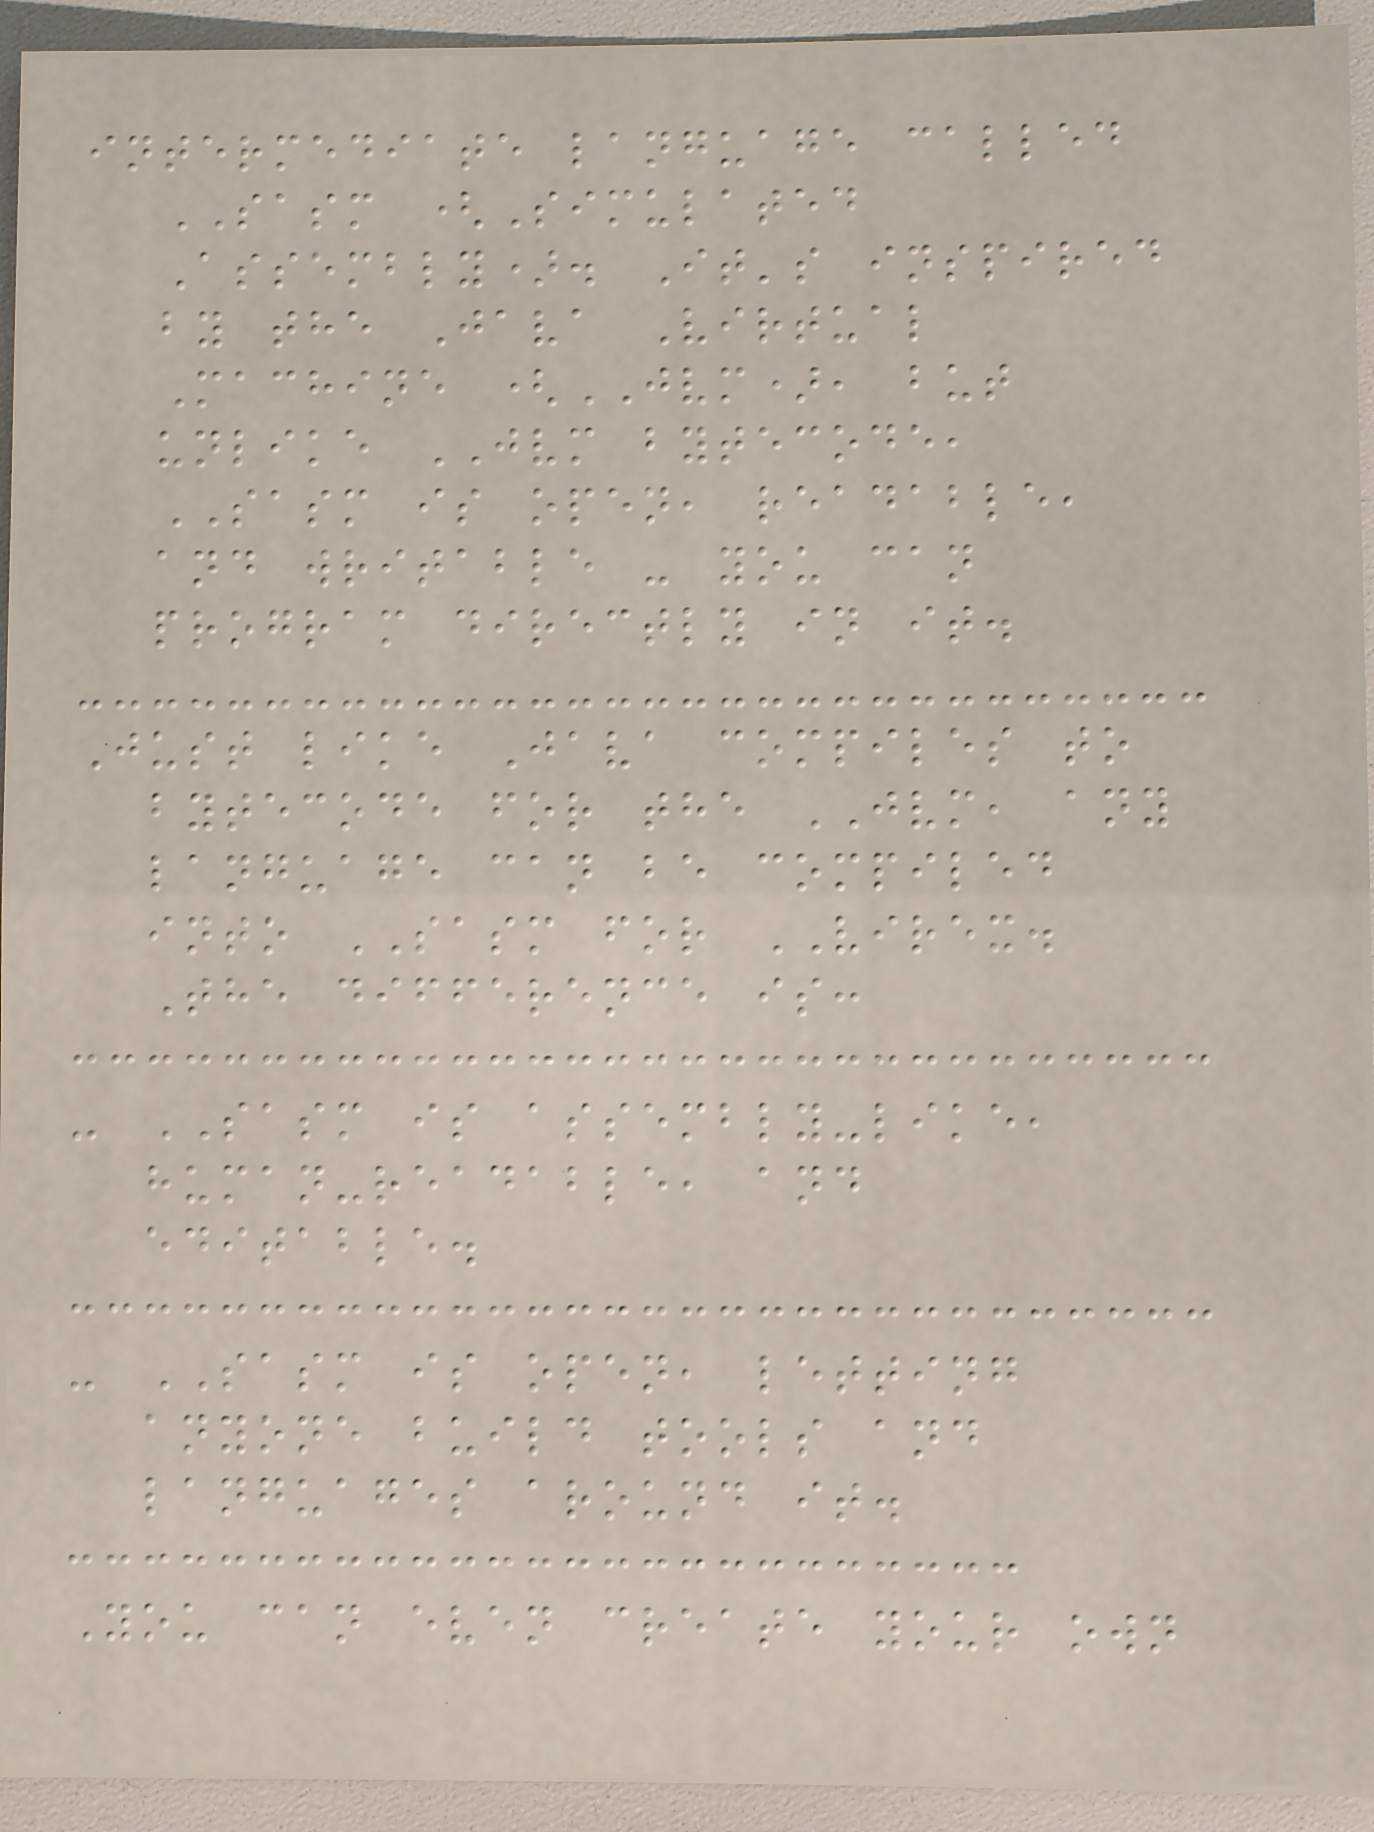intermediate language called
SASM (Simulated
Assembly). It's inspired
by the Java Virtual
Machine (JVM), but
unlike JVM bytecode,
SASM is open, readable,
and writable - you can
program directly in it.
Just like Java compiles to
bytecode for the JVM, any
language can be compiled
into SASM for VIREX.
The difference is:
- SASM is assembly-like,
human-readable, and
editable.
- SASM is open, letting
anyone build tools and
languages around it.
You can even create your own
